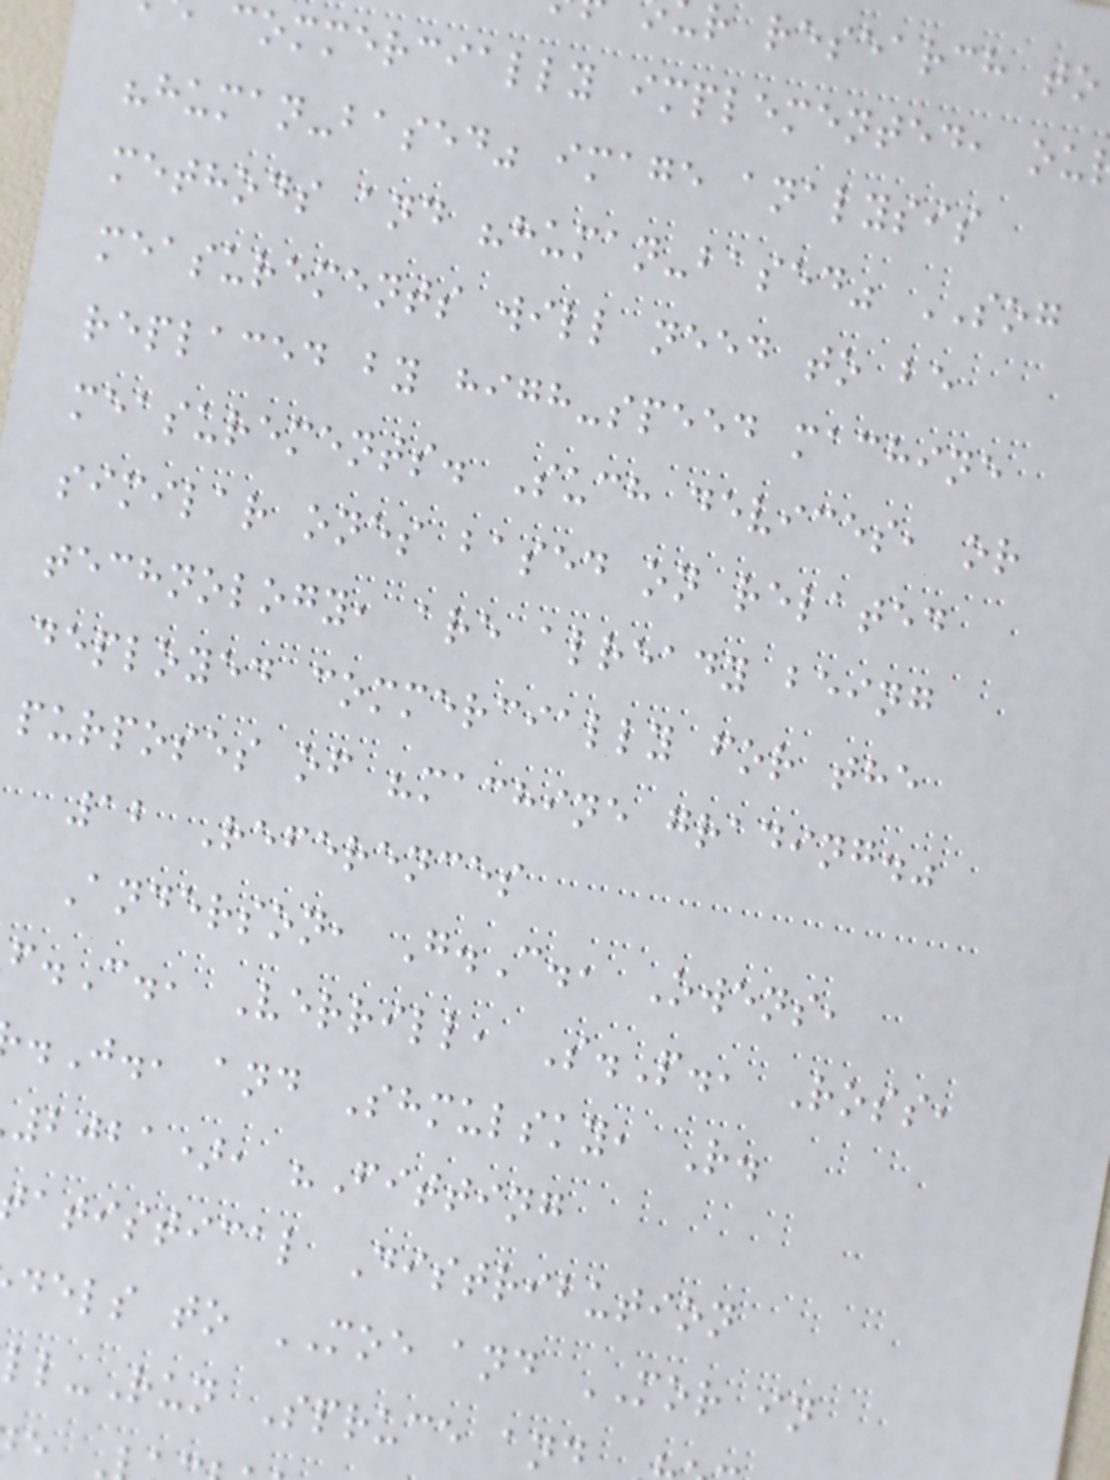r research to
commercially implemented, ou
"human-based" image analysis
methods and "human-based" SOG
measurements will need to be
replaced by high-speed machine
measurements. Such devices, or
similar ones based on related
technology, are already being
deployed commercially for the
purposes of "machine grading."
12 References
Anderson, G.C., Owens,
.C., Verrill, S.P., Ross,
.J., and Shmulsky, R.
2021), "Fitting
atistical Distribution
dels to MOE and MOR in
ll-Run Spruce and
